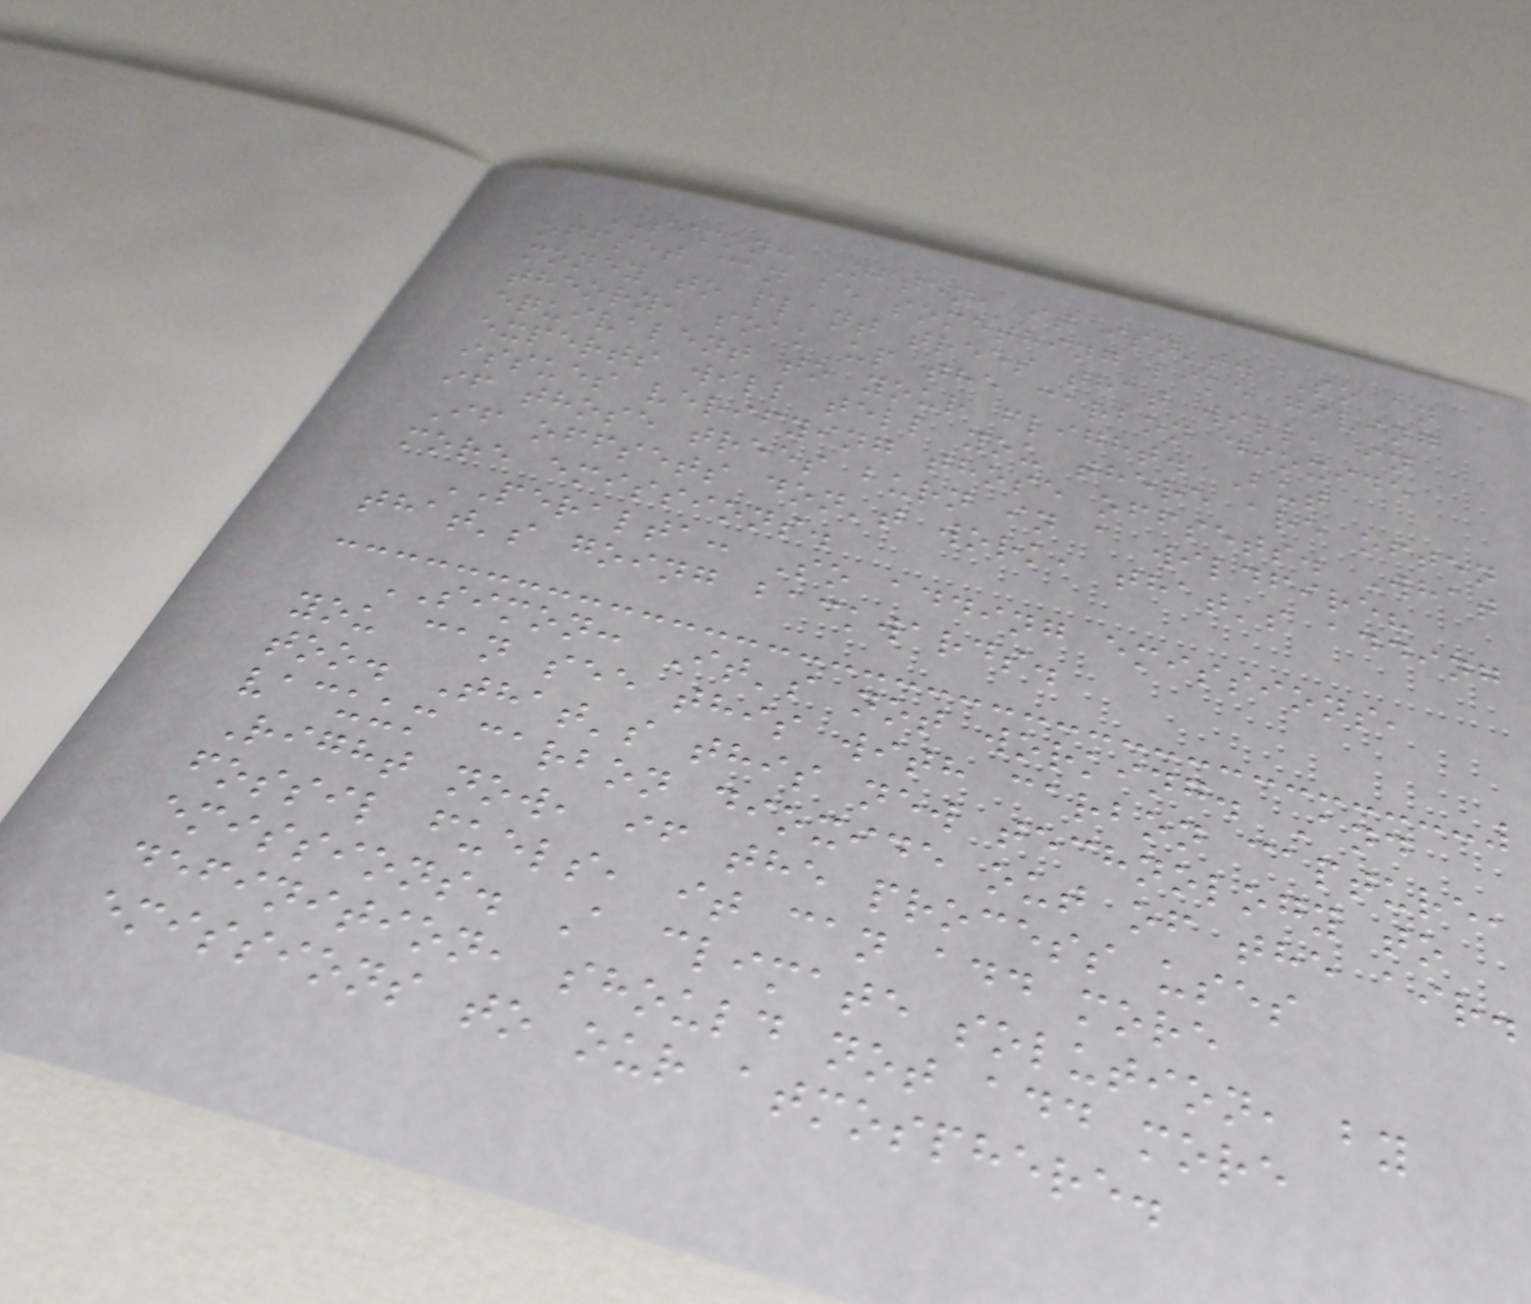SIMON: Often, it isn't. So an
offset can be something like giving
money to plant trees that will, in
theory, soak up the carbon dioxide
equivalent to your flight. But
experts will tell you there are often
issues verifying those offsets. What
if those trees burn in a wildfire?
If offsets don't work, that's adding
more emissions.
PERALTA: So adding emissions,
that's going backwards.
SIMON: It's not working. And
you can see this with carbon capture,
too. That's this new technology to
vacuum carbon dioxide out of the air.
Right now, if the process uses
fossil fuels, it can add more
emissions. A climate solution, by
definition, should not add more
emissions to our atmosphere.
